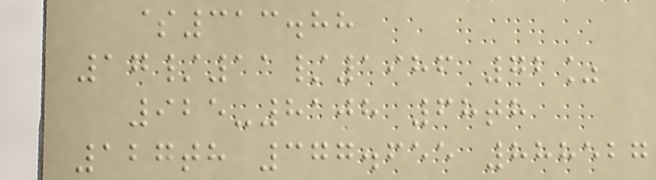$313.88
17/11/1986 72%
925-8108 68th
127th 377.655 888527
